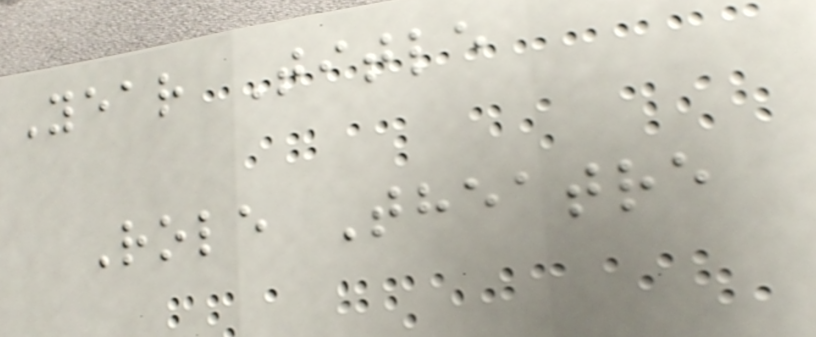Year Title
Role Theatre
